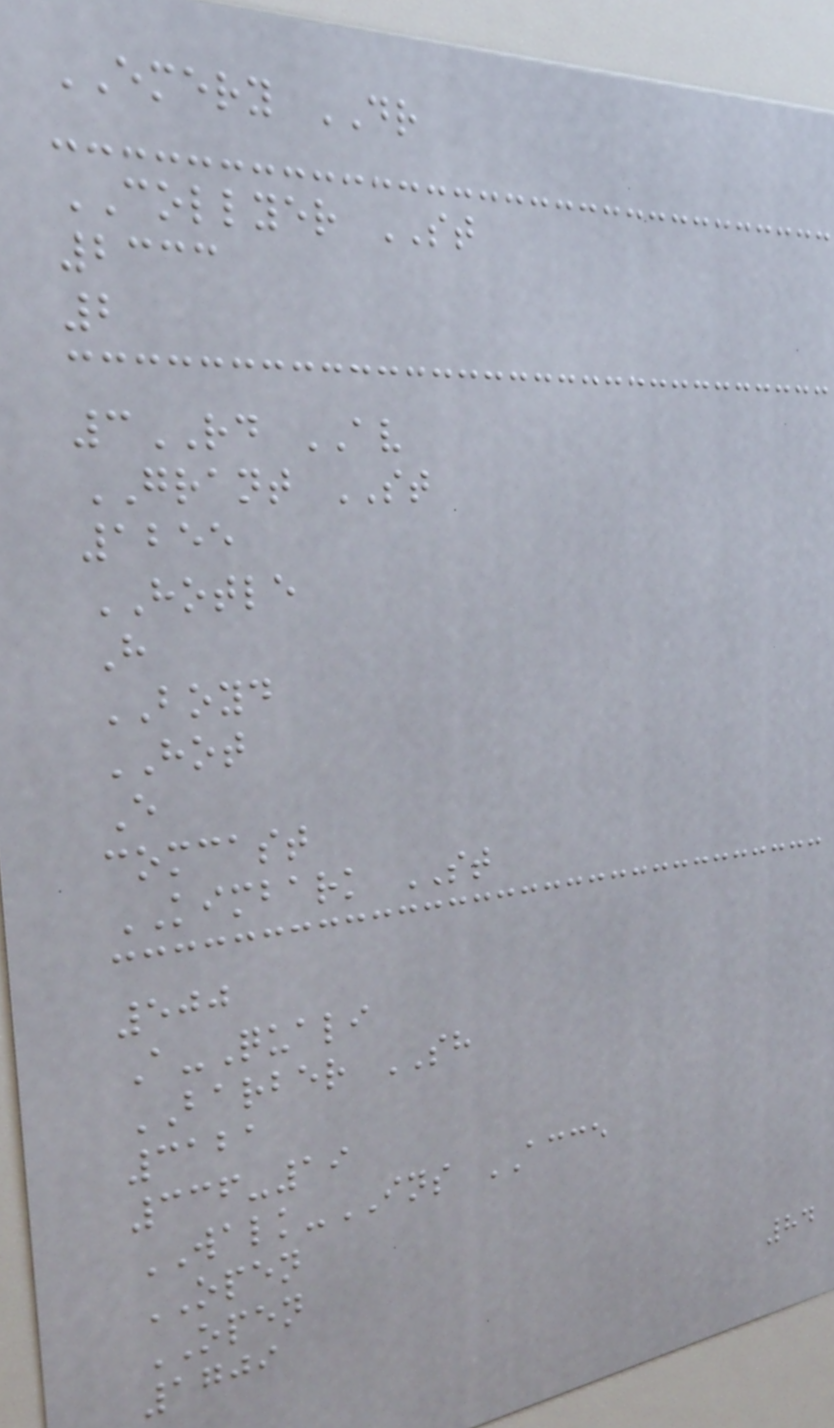EMERY DR
COLLYER ST
2333
2
3RD AV
GRANT ST
1255
HOTLE
H
BOYD
HOT
E
comcast
KIMBARK ST
500
A-Quali
BARBER SH
3121
336-19
WALK-INS ACCE
OPEN
OPEN
1709
84
